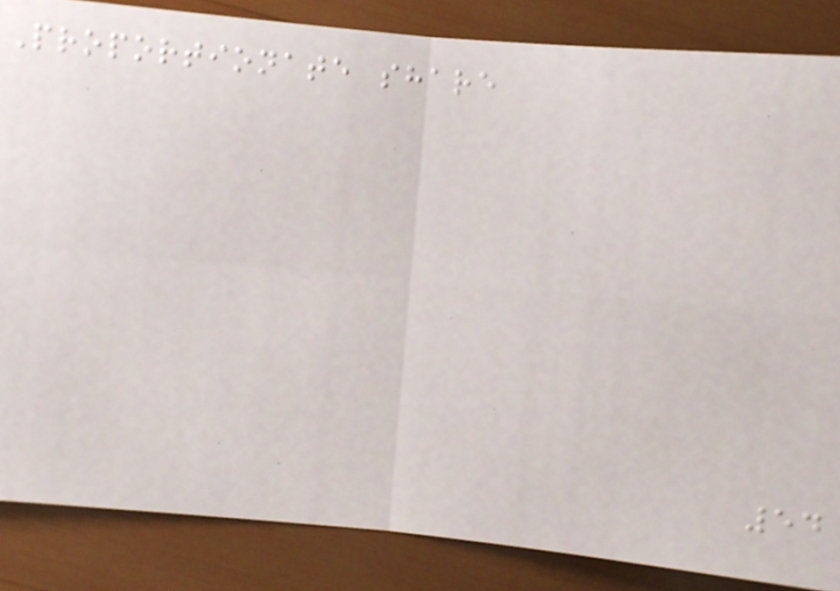Proportionate share
54
